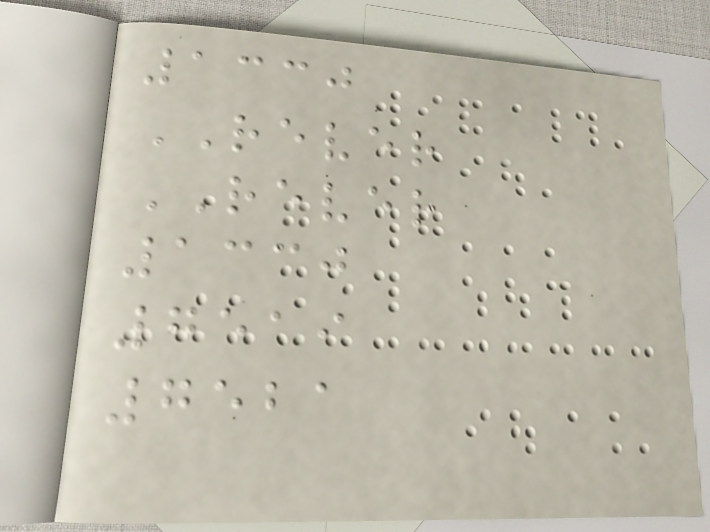1330
REVER
REVER
1330
7519
7521
